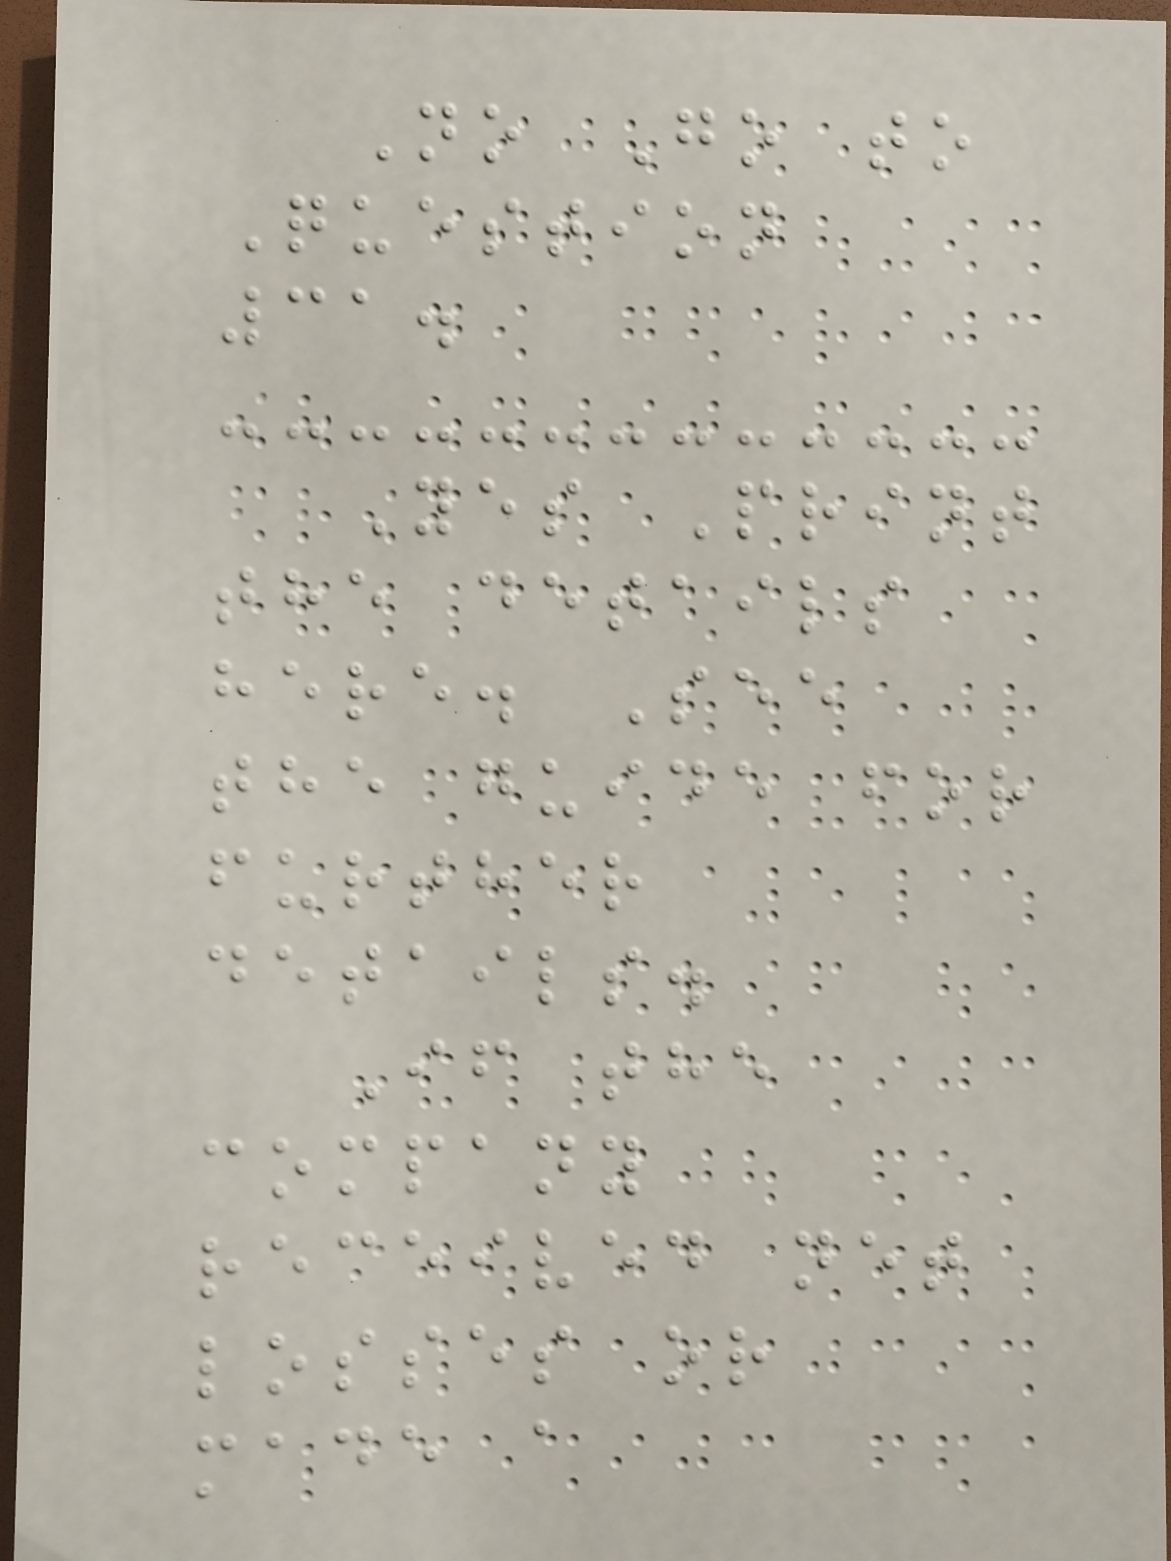No Go to
Question
31.
Yes Print
the details
here. See
the guide for
further
details.
If the
company
received net
losses or
made a
